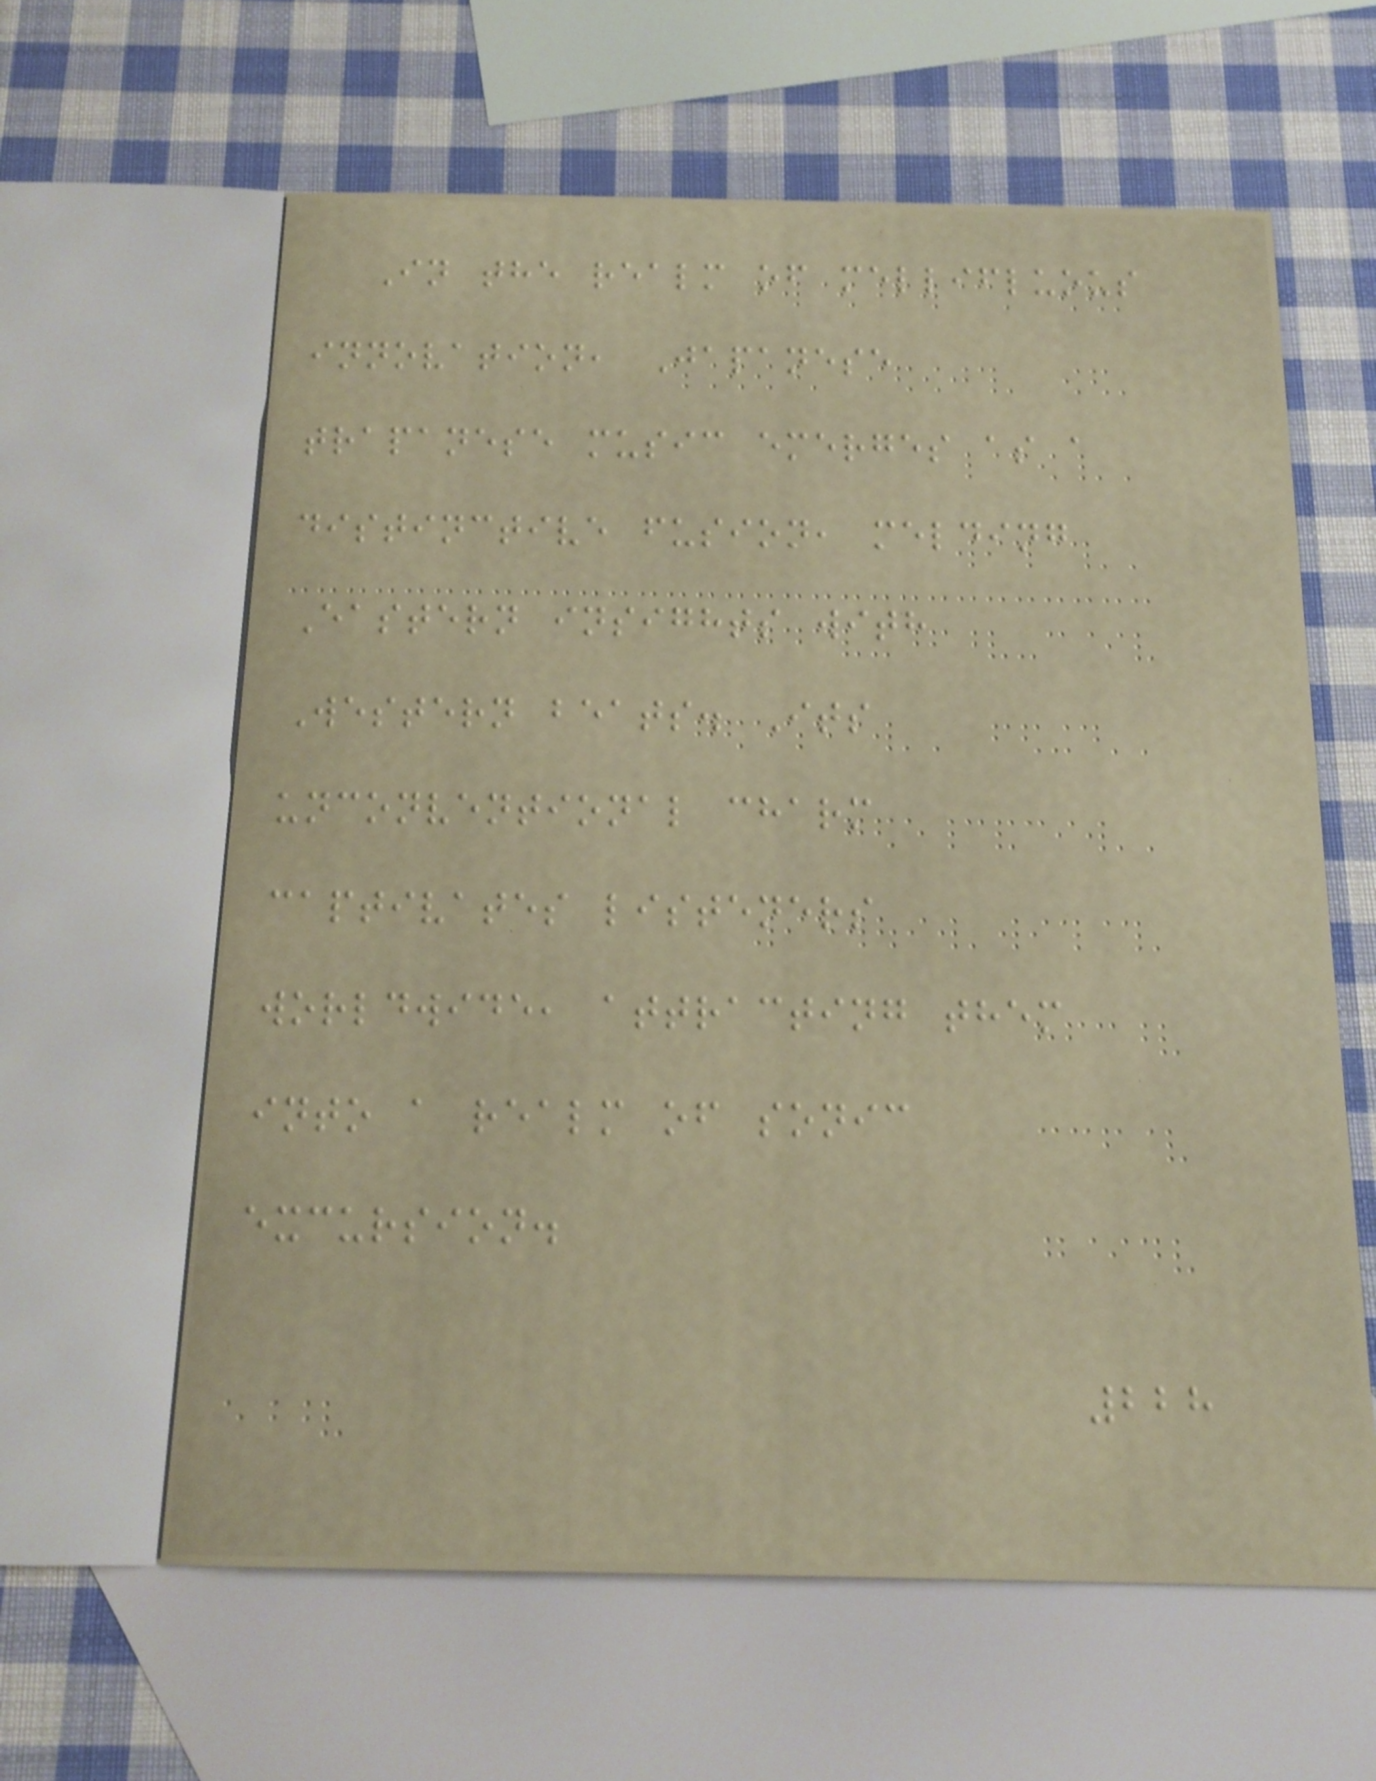In the realm of mellifluous
innovation, Japanese
trapanese music emerges as a
distinctive fusion, melding
Eastern insights with
Western beats. Its
unconventional charm
captivates listeners
worldwide, attracting them
into a realm of sonic
excursion.
228
